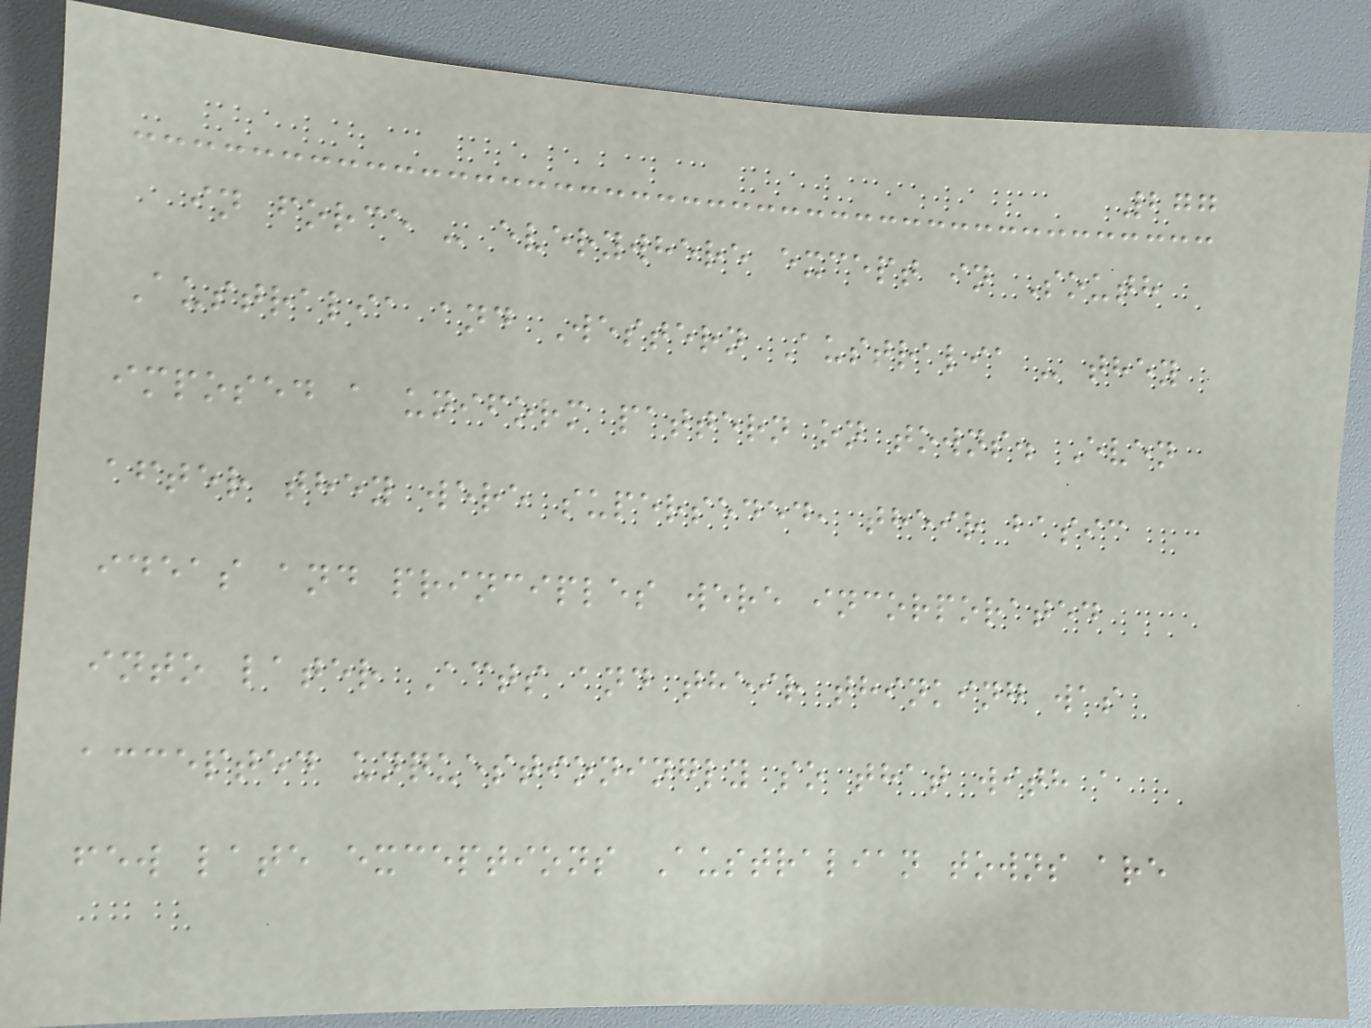277
in force - everywhere except in South
Australia and Western Australia - they
imposed a uniform pattern on towns. Even
after they were superseded, their basic
ideas and principles were incorporated
into later Acts and their thinking was
accepted unquestioningly so that with a
few late exceptions Australian towns are
